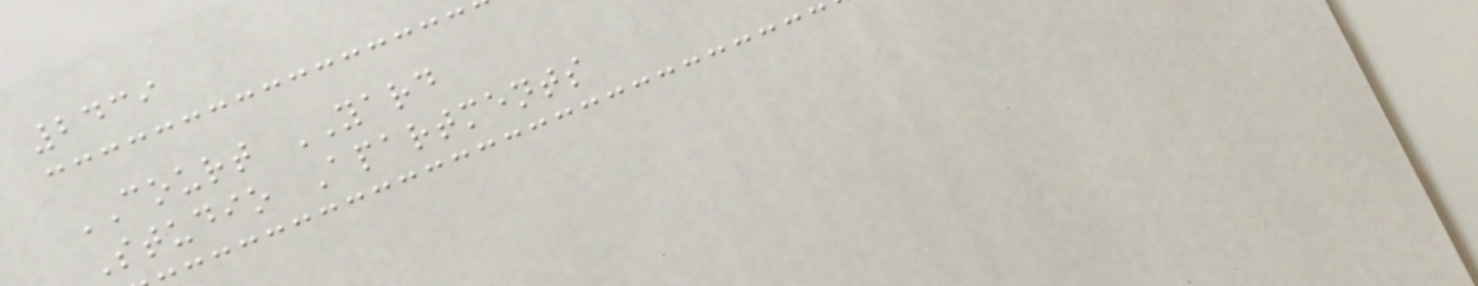2439
COURT YARD
Studio Apartments
